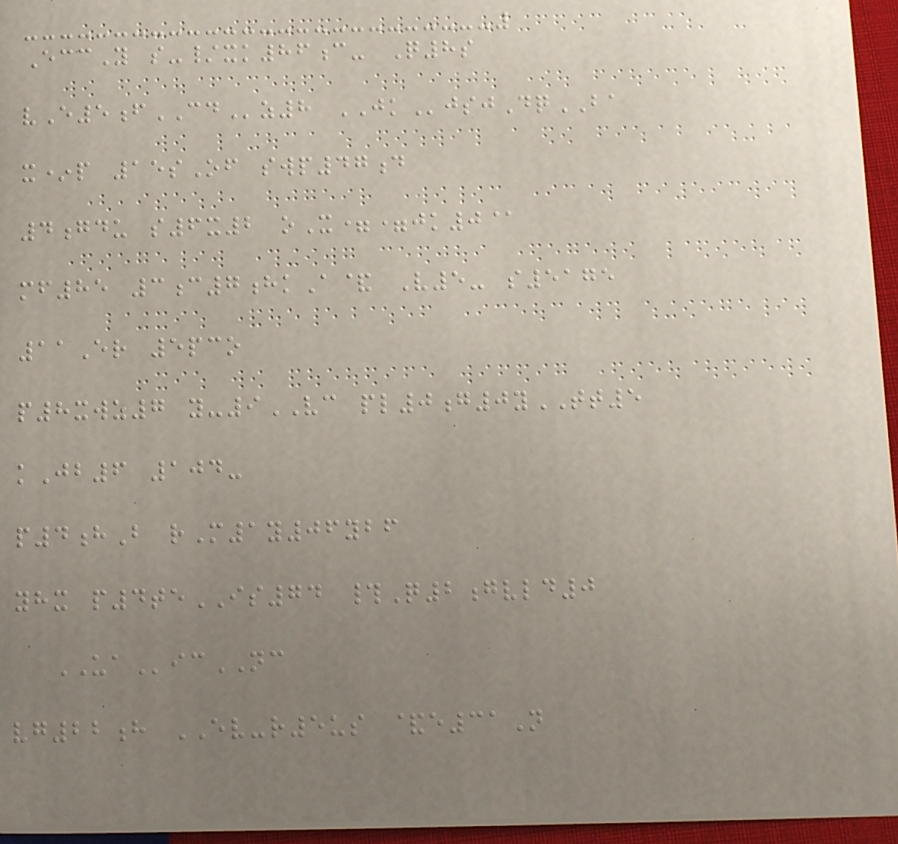EccY s-/xk86c- Q8s
vE5fCDz8 JKjsjDqBA
x*p 15sOf swp47d
4gdu s6x2 oX==jk0@
mf85 3c7hkA& V5- s5175
11Er 5pco
p8xwz7 y-9VC pl0g0yTT5
kJb6 104-
p4hB rM1y06ybf
yhx p4teIS74 #Q2gvld0
UAicNC
vg22h EV-r5us &e31N
